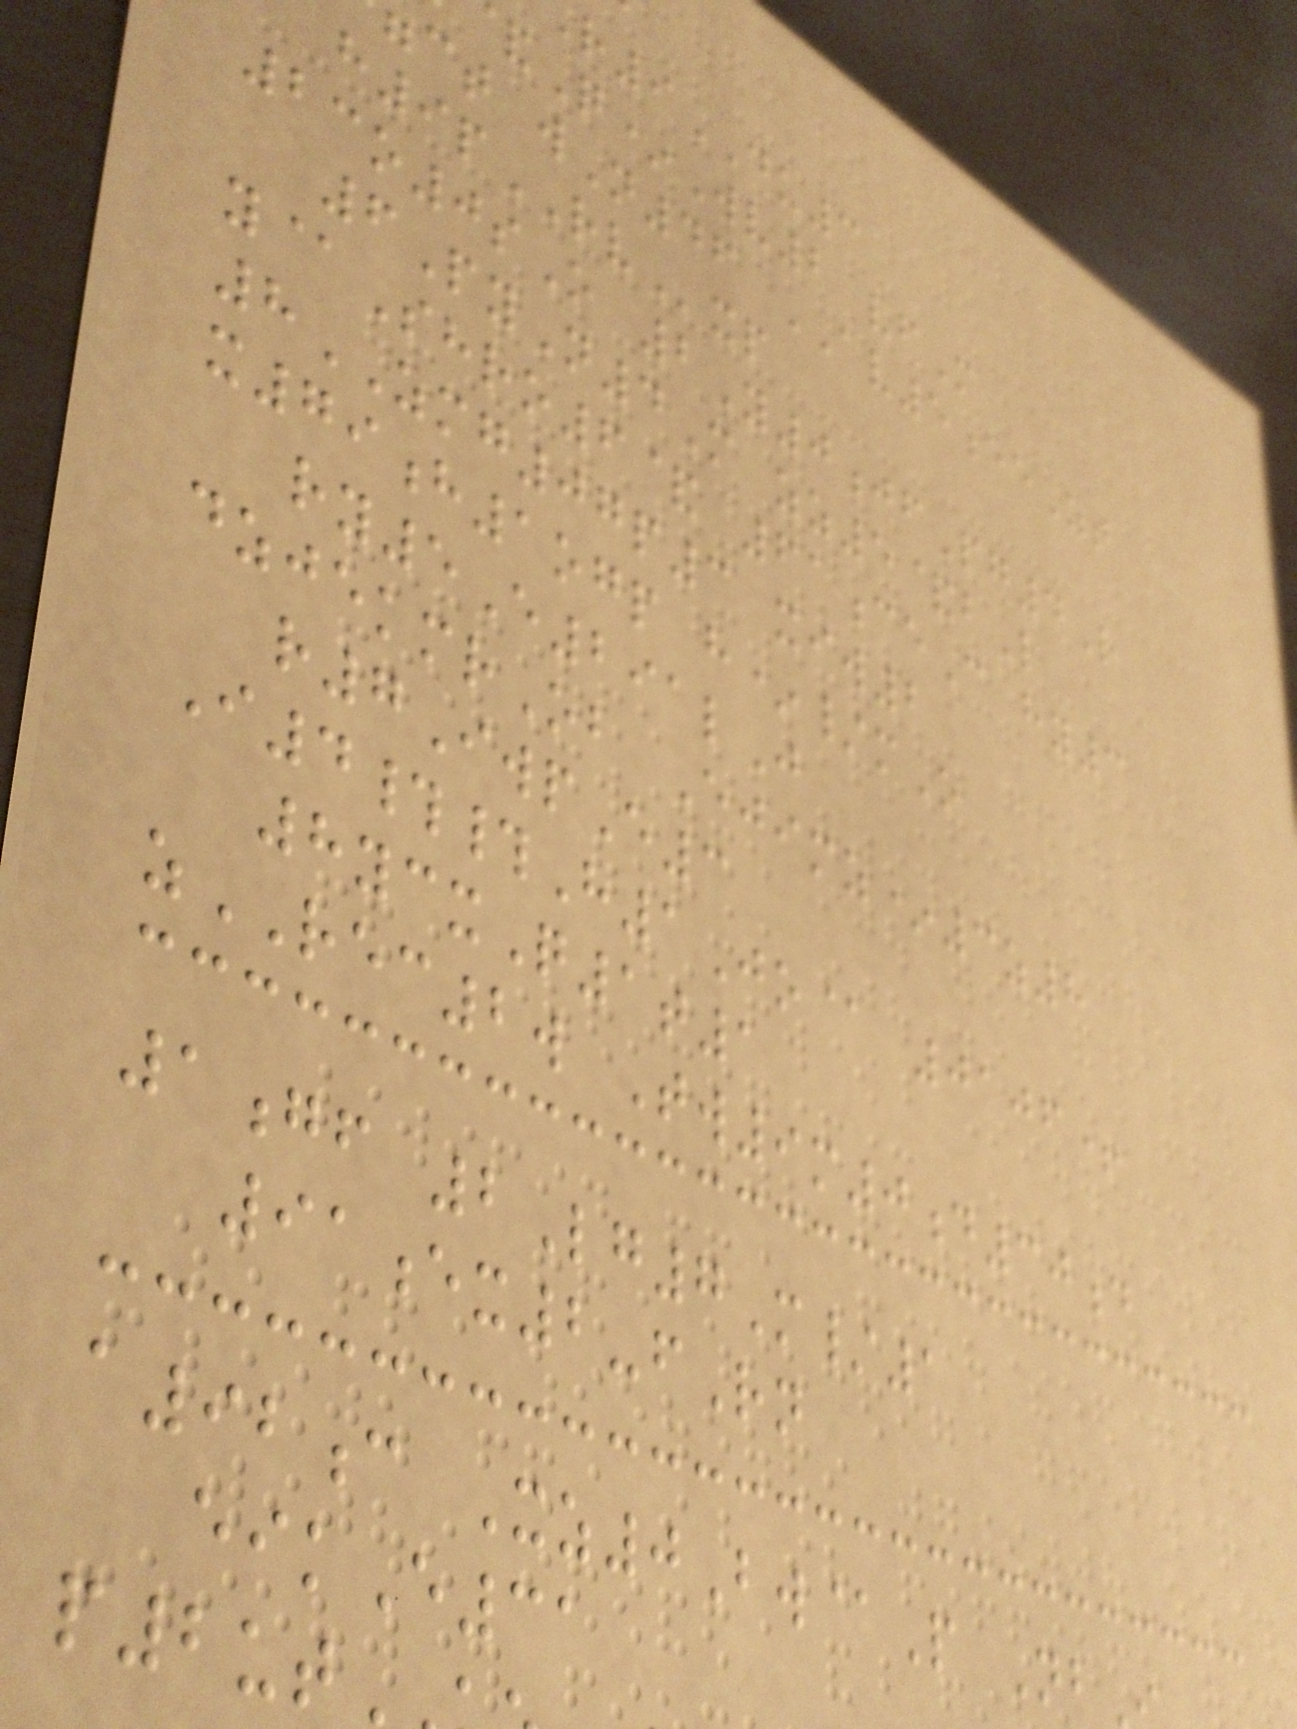9DU3
Q*Wv2 vfM
ct wN46 AV5eeZt
h9pRVxp
23o0sO 2Y0jfPg4R
6PyN4M zz5&bL
y@Shro6& 61ceC hy3
8ZMG07p3 xiw2
x79h1ogp h*/mO
ry5E291lJ
dzjekmrOb Ejimz*3z8
r7IwpE3
I4##H1Jo@ 0106+
8ycxQ1t1
zREC2w Tw9m0d30d
1gf 2Lg7M/1
91ex2-fRn
a92c Xz0Bw@P Nb
eikE31
